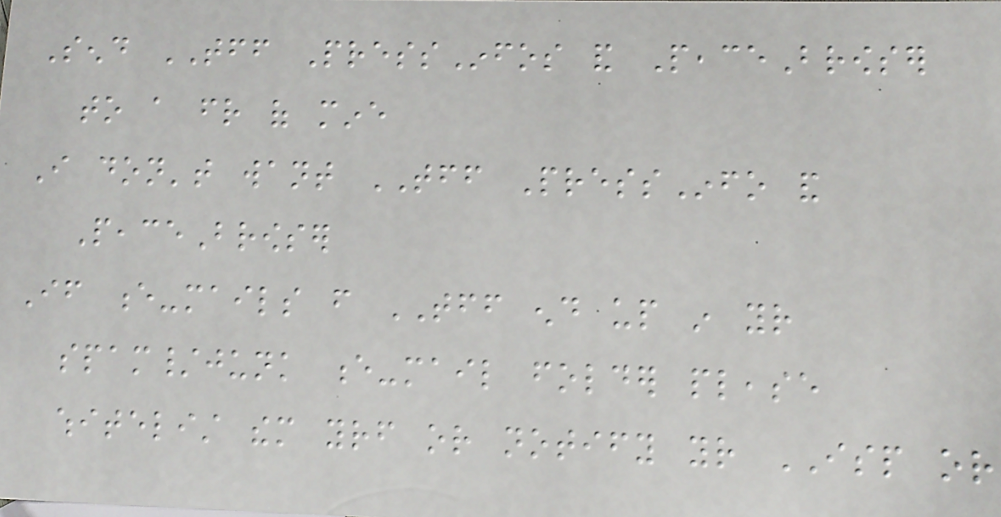Send TFF PressInfos and PeaceBrowser
to a friend of mine
I don't want TFF PressInfo and
PeaceBrowser
If e-mails from TFF end up in your
spam/junk e-mail folder please
whitelist them yourself or notify your ISP or
